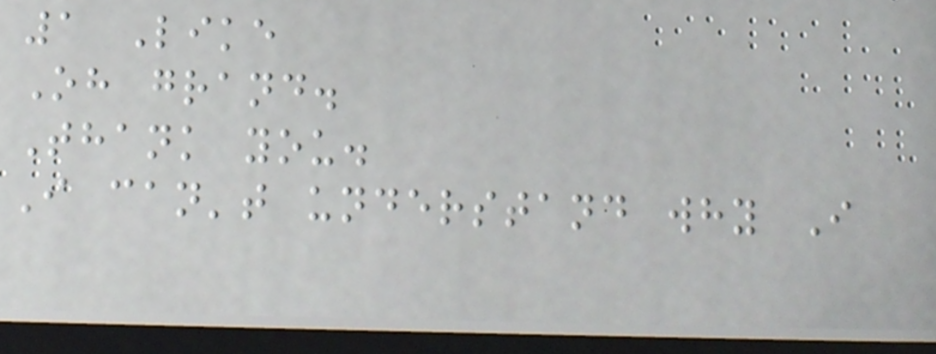1 Like
Oh grand.
Thank you.
I can't understand why I
